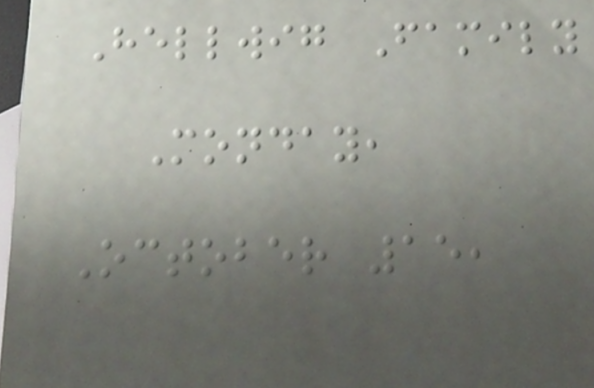Hellwig Family
Monday,
October 15,
